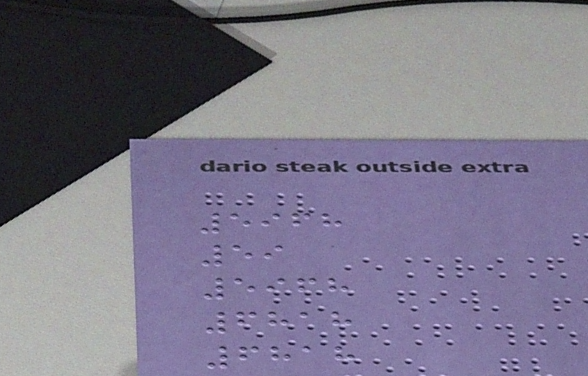5968
59
5968
6818
6818
